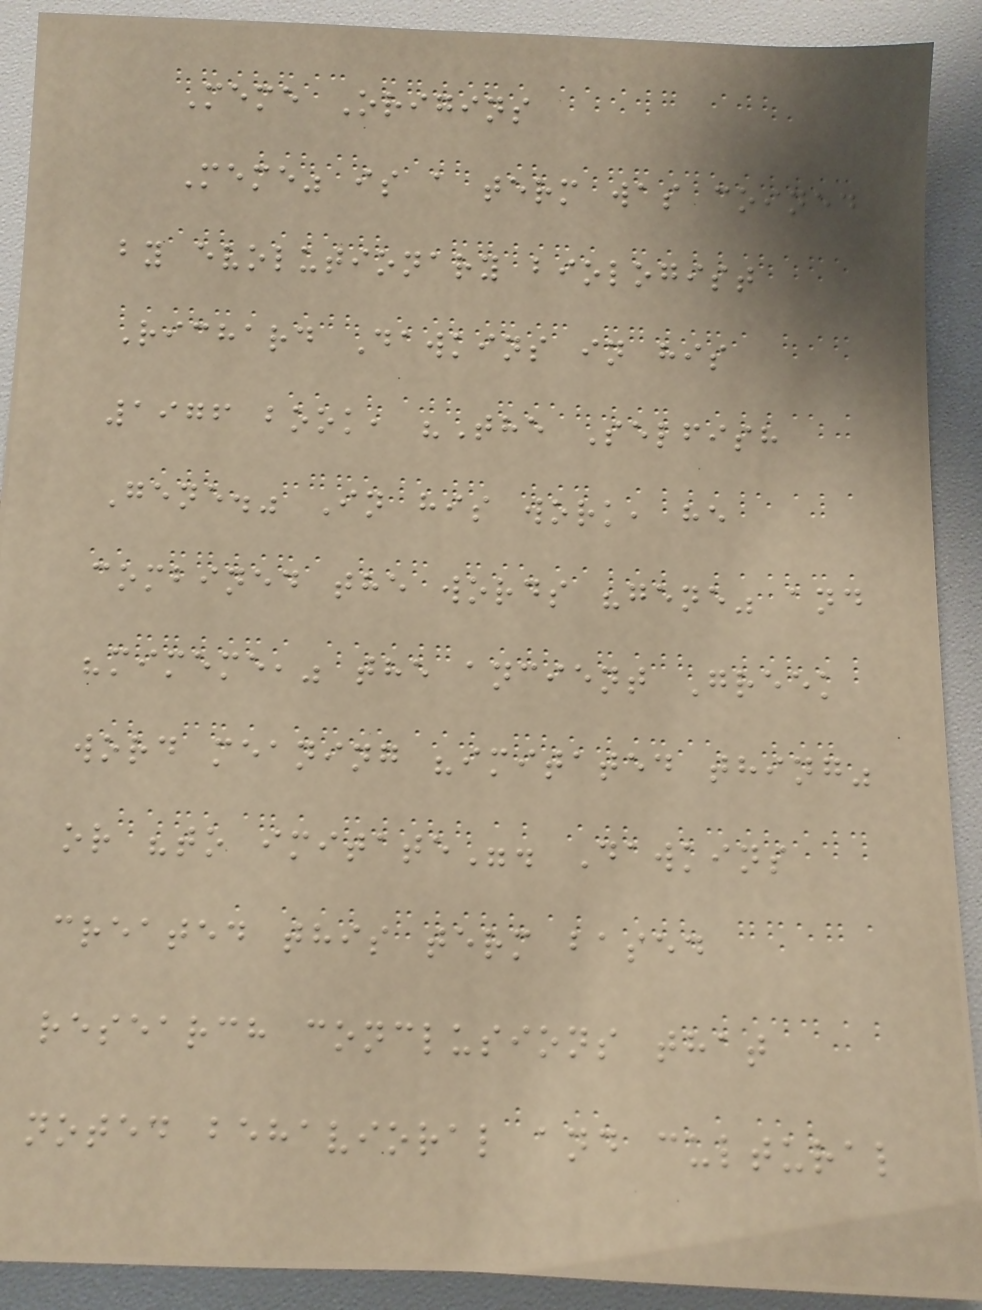Meme Origins
Meme" is a term was coined
by evolutionary biologist
Richard Dawkins in his
1976 book, "The Selfish
Gene." In his work, he
combined the words "gene" and
"mimeme," the ancient Greek
word meaning "imitated thing"
or "to imitate". Dawkins
created this term based
research conclusions that
noted behavioral and cultural
